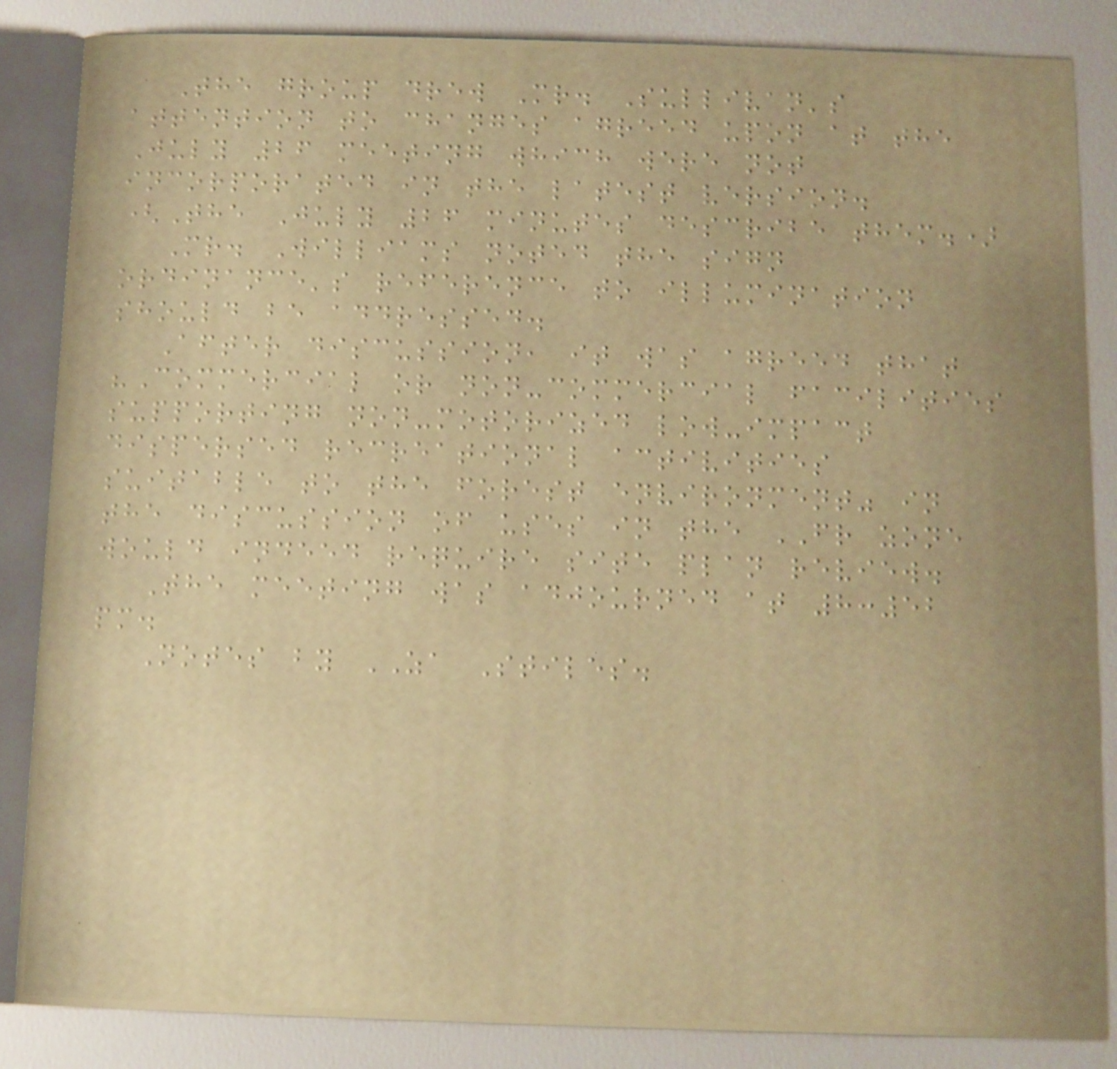The group drew Mr. Sullivan's
attention to changes agreed upon at the
July 26 meeting which were not
incorporated in the latest version.
(The July 26 minutes describe them.)
Mr. Williams noted the sign
ordinance's reference to illumination
should be addressed.
After discussion, it was agreed that
"Commercial or non-commercial facilities
supporting non-motorized low-impact
dispersed recreational activities
suitable to the forest environment" in
the discussion of uses in the FR zone
would indeed require site plan review.
The meeting was adjourned at 8:52
pm.
Notes by ZA Stiles.
